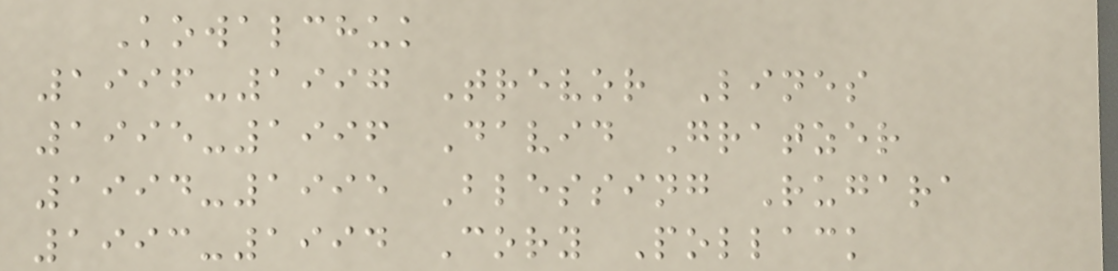Kowalchuk
1996-1997 Trevor Lines
1995-1996 David Gratzer
1994-1995 Blessing Rugara
1993-1994 Cory Pollack
